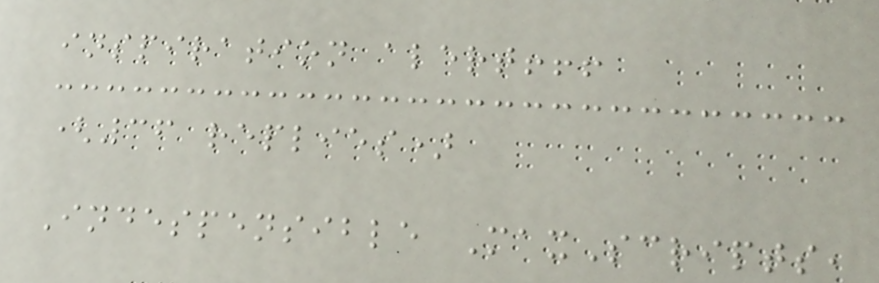inspiration alert!!!
(36 replies)
Indespensible MaxScripts,
